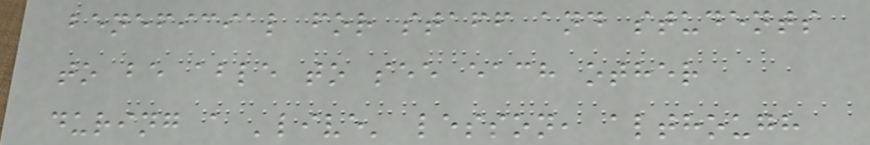beneficial for staff and students
to be able to see each other
during a 'live' lesson, although
